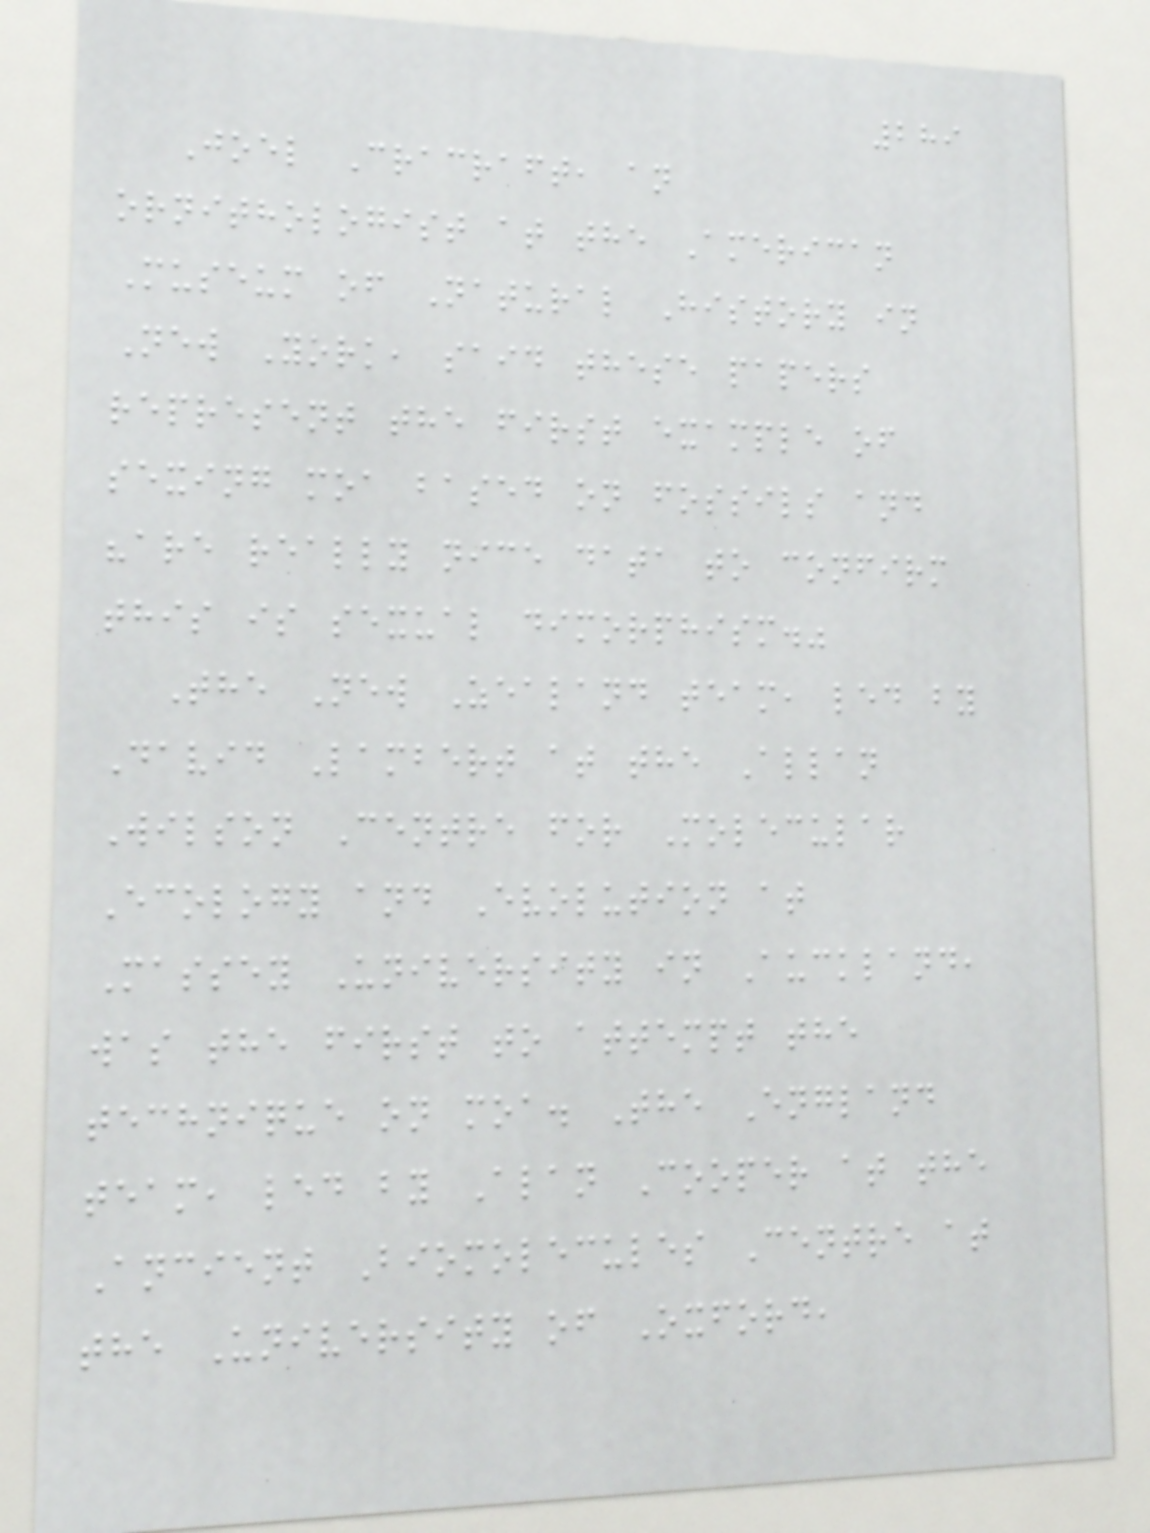289
Joel Cracraft, an
ornithologist at the American
Museum of Natural History in
New York, said these papers
represent the first example of
sexing moa based on fossils and
"are really nice data to confirm
this is sexual dimorphism."
The New Zealand team, led by
David Lambert at the Allan
Wilson Centre for Molecular
Ecology and Evolution at
Massey University in Auckland,
was the first to attempt the
technique on moa. The England
team, led by Alan Cooper at the
Ancient Biomolecules Centre at
the University of Oxford,
